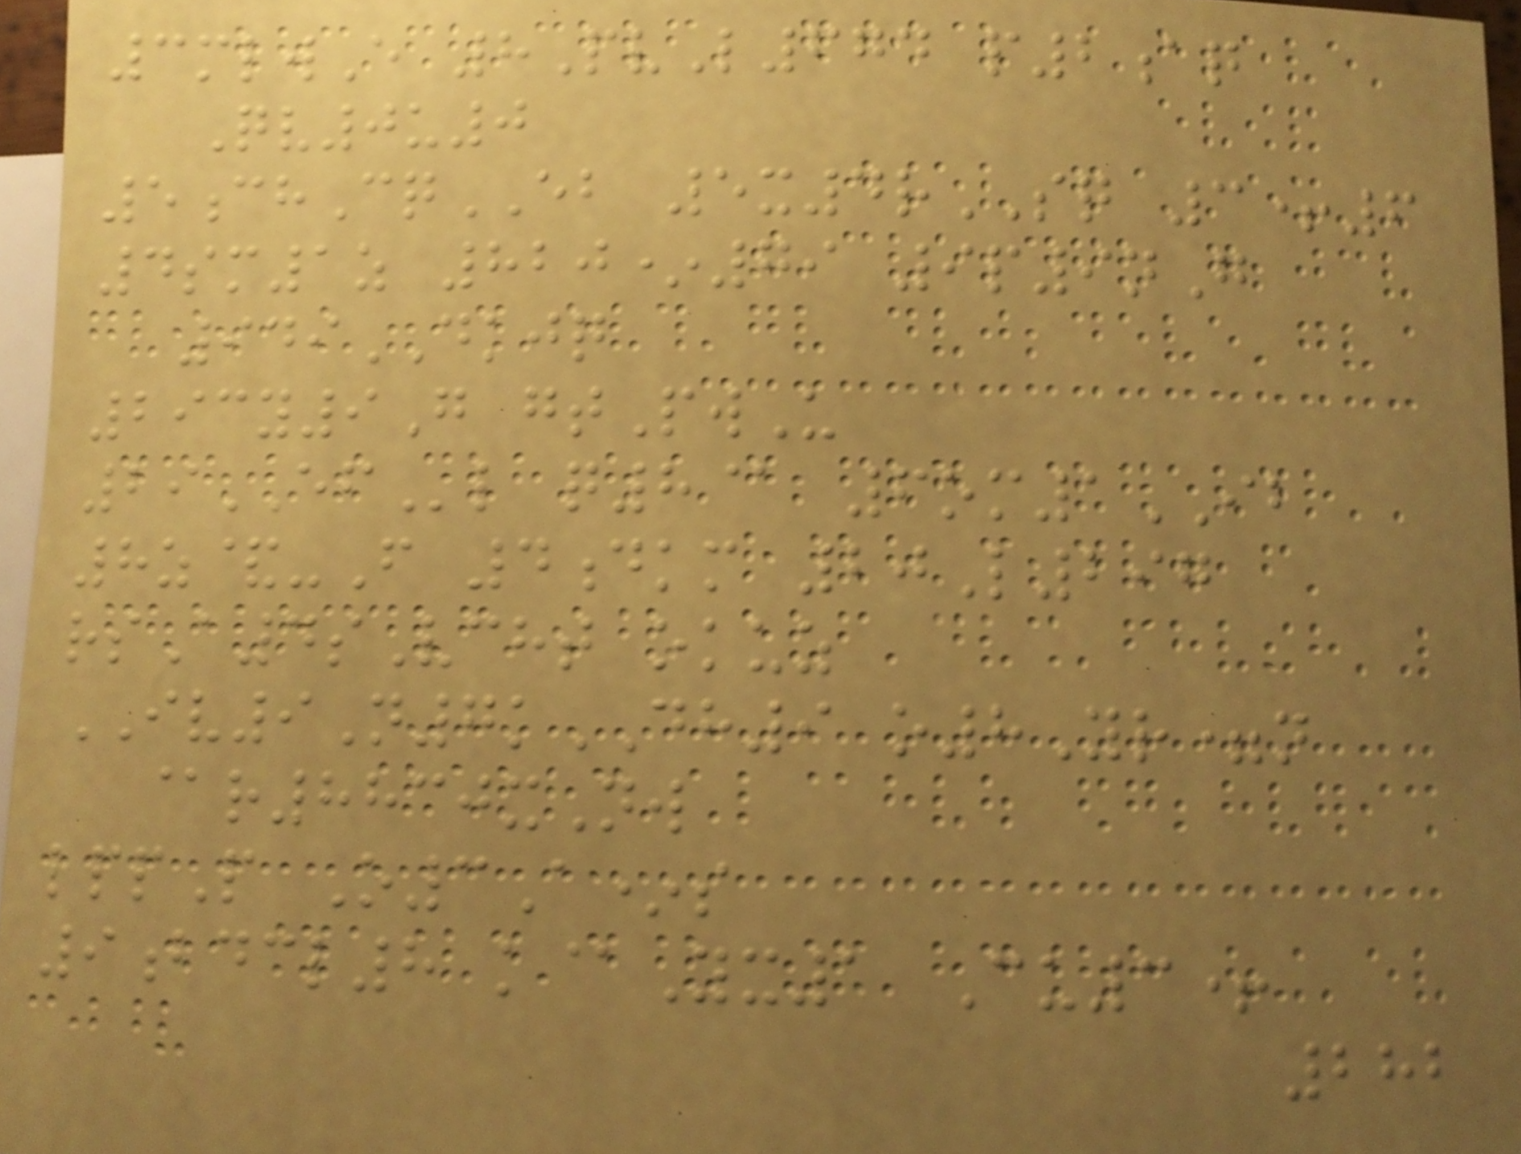3mlwE 8PvL674 p2aq
Qv0u0
5chCqEB 5x4rSQ 3+6
4sm1z 820*79 9p9nG
949DKJQ
293y9G gtPwU
29EFl q8@ 6om1IB
8z&-F 4dkm 20L297
rsA4sVcht okuz
IV9N7kDH9 o8Yr=n
@r8830xNw
lppP O3A*s
9bdcl8 k@Yx1 Cu3+
282
